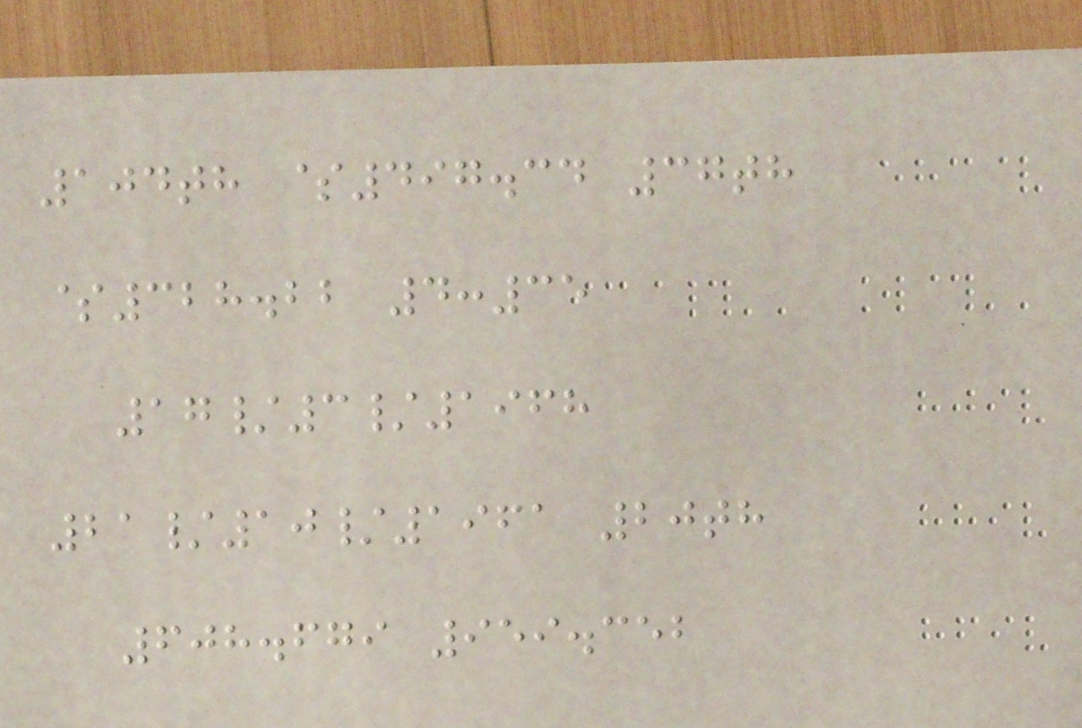104th $497.34 37th
$328.22 4:35
17/3/1968
21/10/1961 20th
608.679 959.352
